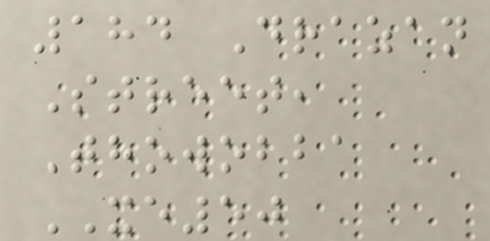184 Drazan
Street,
Thowobba
XE50
